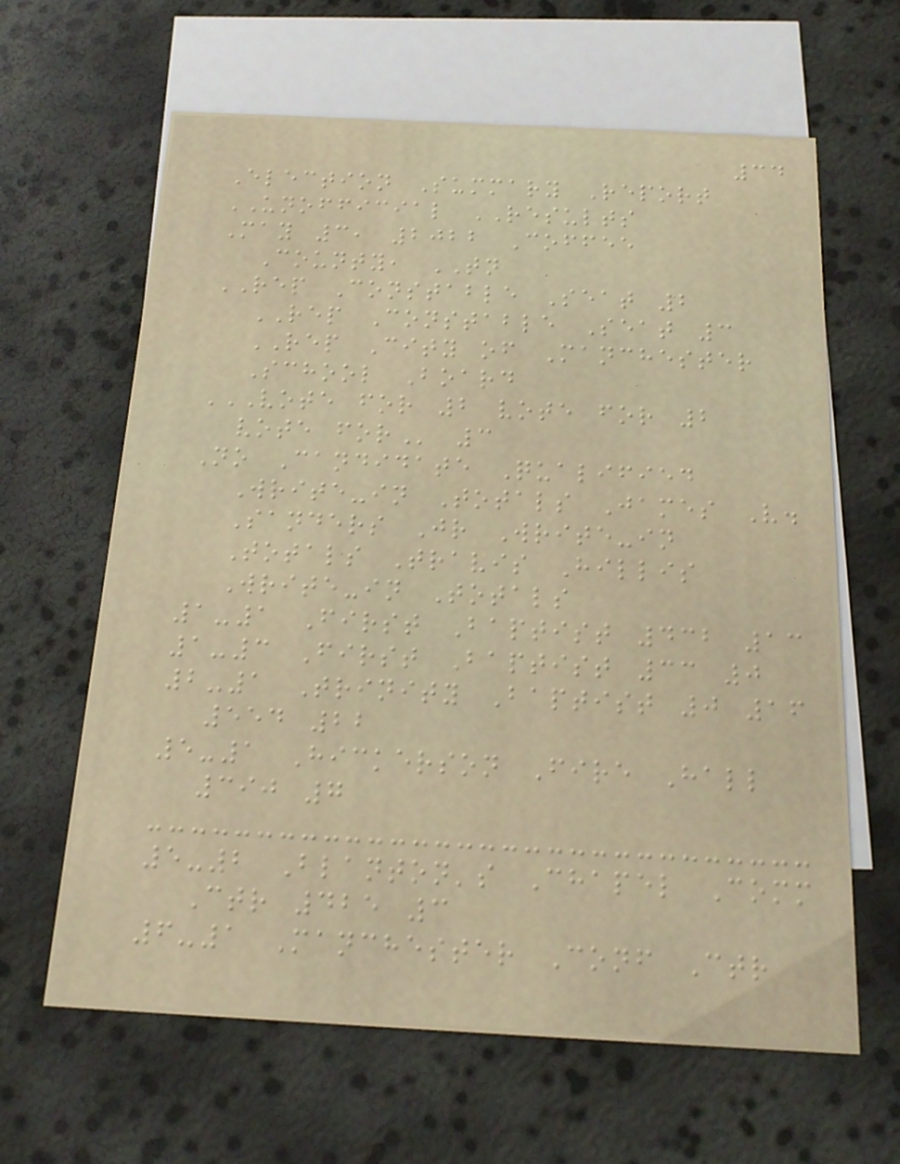34
Election Summary Report
UNOFFICIAL RESULTS
May 3, 2022 Coffee
County, TN
REP Constable Seat 2
REP Constable Seat 3
REP City of Manchester
School Board
VOTE FOR 2 VOTE FOR 2
VOTE FOR 3
No Candidate Qualified
Write-in Totals James V.
Sanders Jr Write-in
Totals Travis Hillis
Write-in Totals
1-1 First Baptist 432 13
1-3 First Baptist 33 0
2-1 Trinity Baptist 0 16
554 22
5-1 Hickerson Fire Hall
390 7
5-2 Blanton's Chapel Comm
Ctr 425 3
6-1 Manchester Conf Ctr
